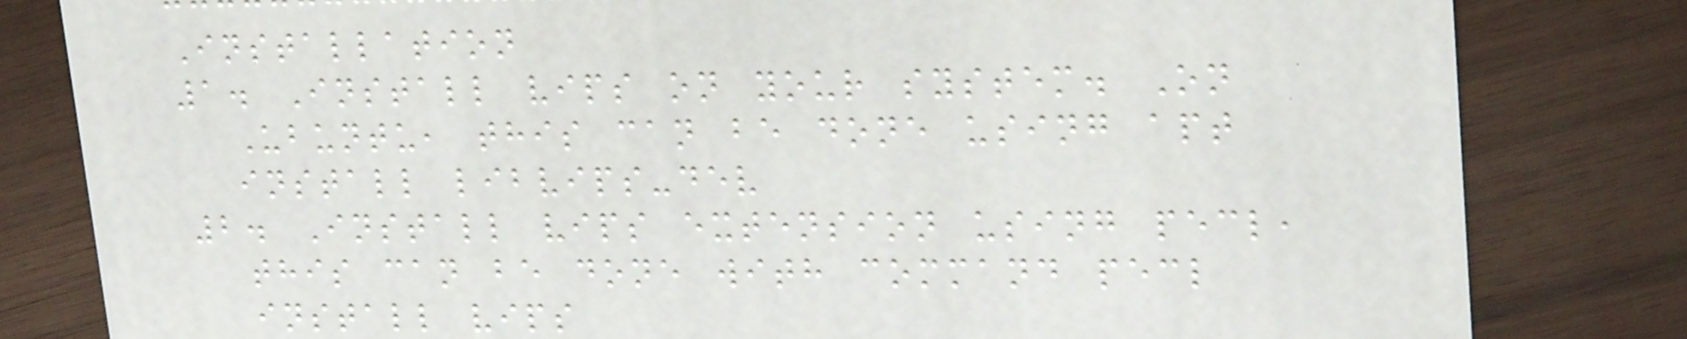Installation
1. Install vips on your system. On
Ubuntu, this can be done using apt
install libvips-dev
2. Install vips extension using pecl,
this can be done with command pecl
install vips
